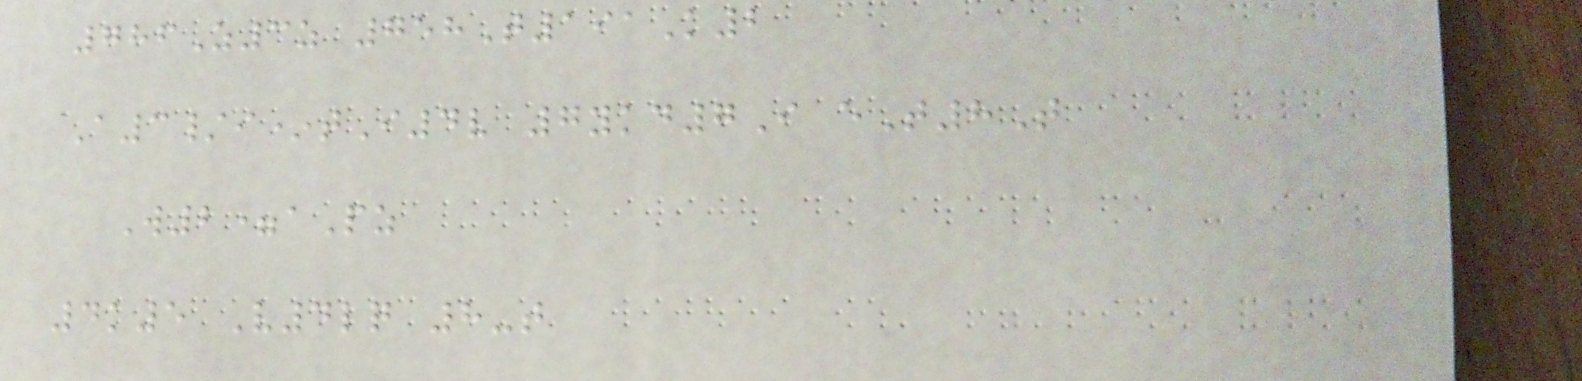786Z3z 758T191K2
A3/i*tI4v 7ykd7I eT8T
W2=aPz
4k5 V4lq 8-t
